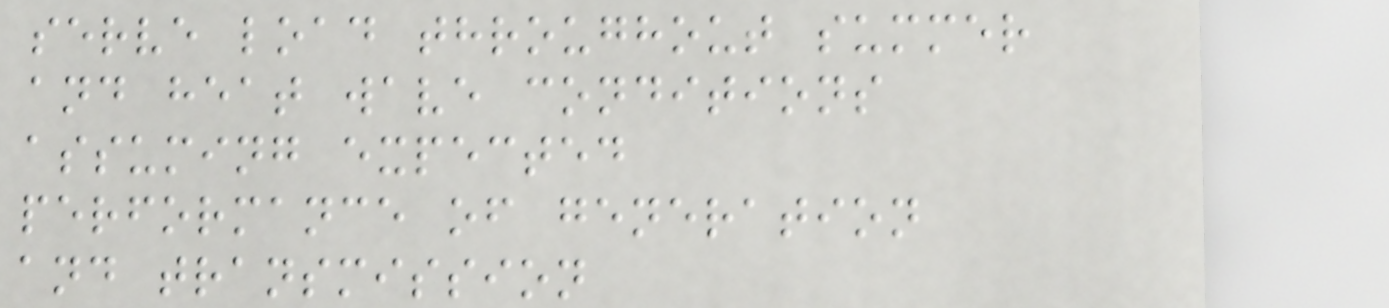serve load throughout summer
and heat wave conditions
assuming expected
performance of generation
and transmission
